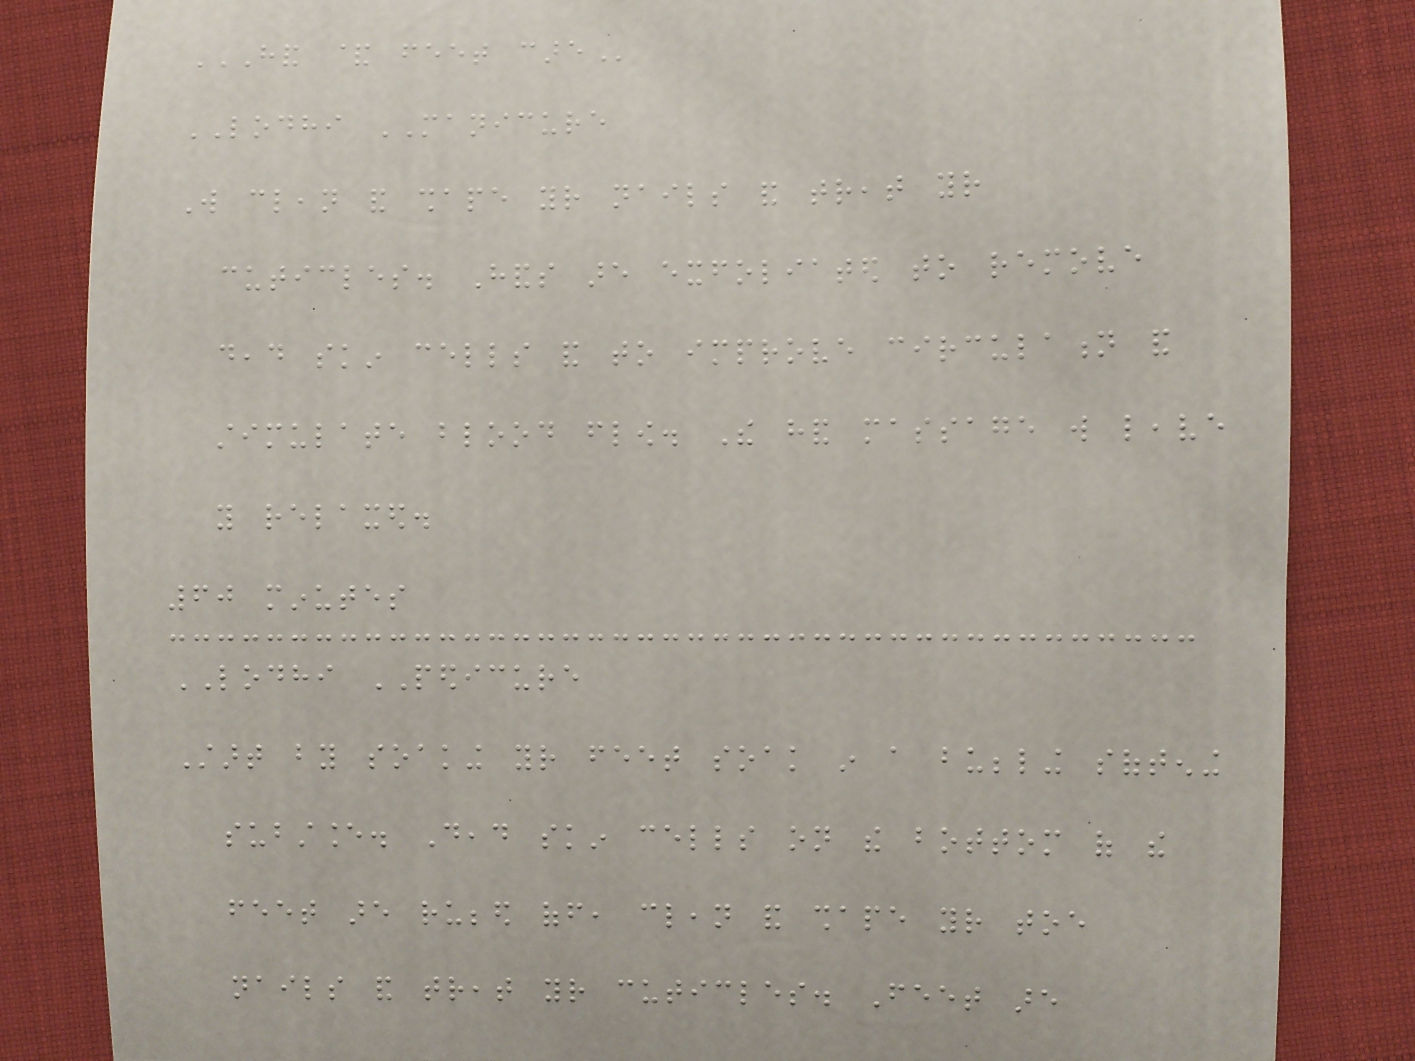HAND & FEET CARE
LODHI MANICURE
Will clean and shape your nails and treat your
cuticles. Hands are exfoliated to remove
dead skin cells and to improve circulation and
stimulate blood flow. The hand massage will leave
you relaxed.
60 minutes
LODHI PEDICURE
Start by soaking your feet soak in a bubbling softening
substance. Dead skin cells on the bottom of the
feet are rubbed off, clean and shape your toe
nails and treat your cuticles. Feet are
